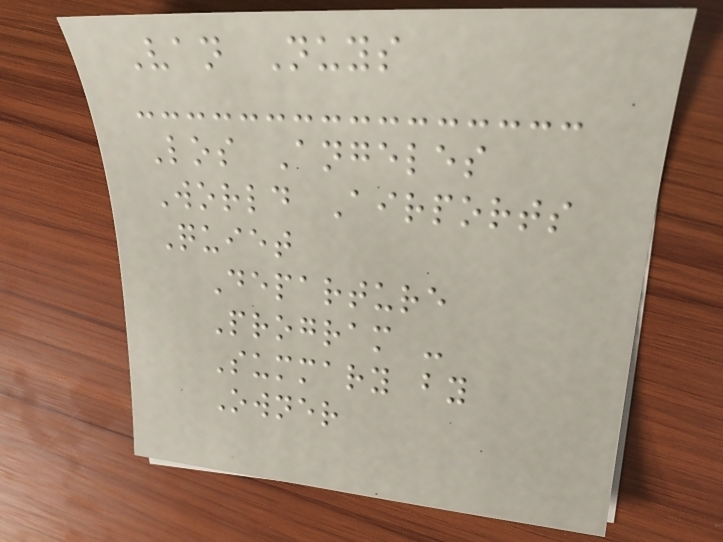Van Nuys
Los Angeles
World Airports
Quiet
Departure
Program -
Summary by
Owner
